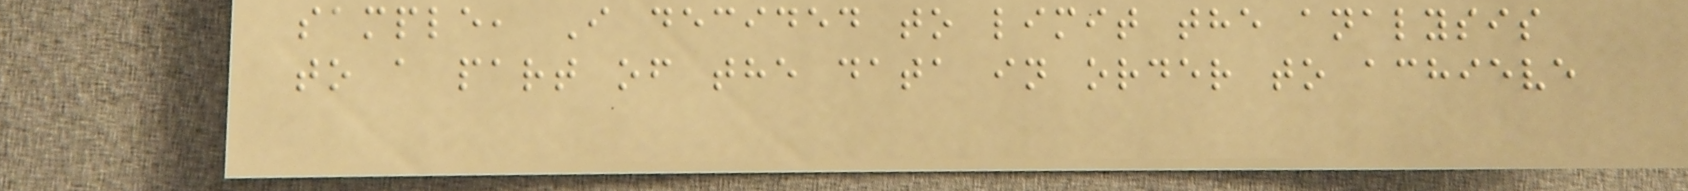sample, I decided to limit the analysis
to a part of the data in order to achieve
